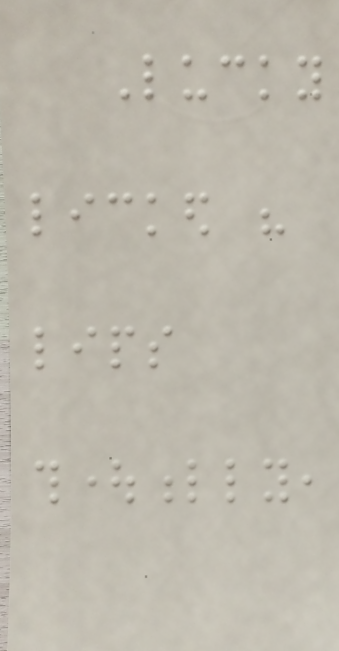Lucky
licked his
lips
thoughtfully,
